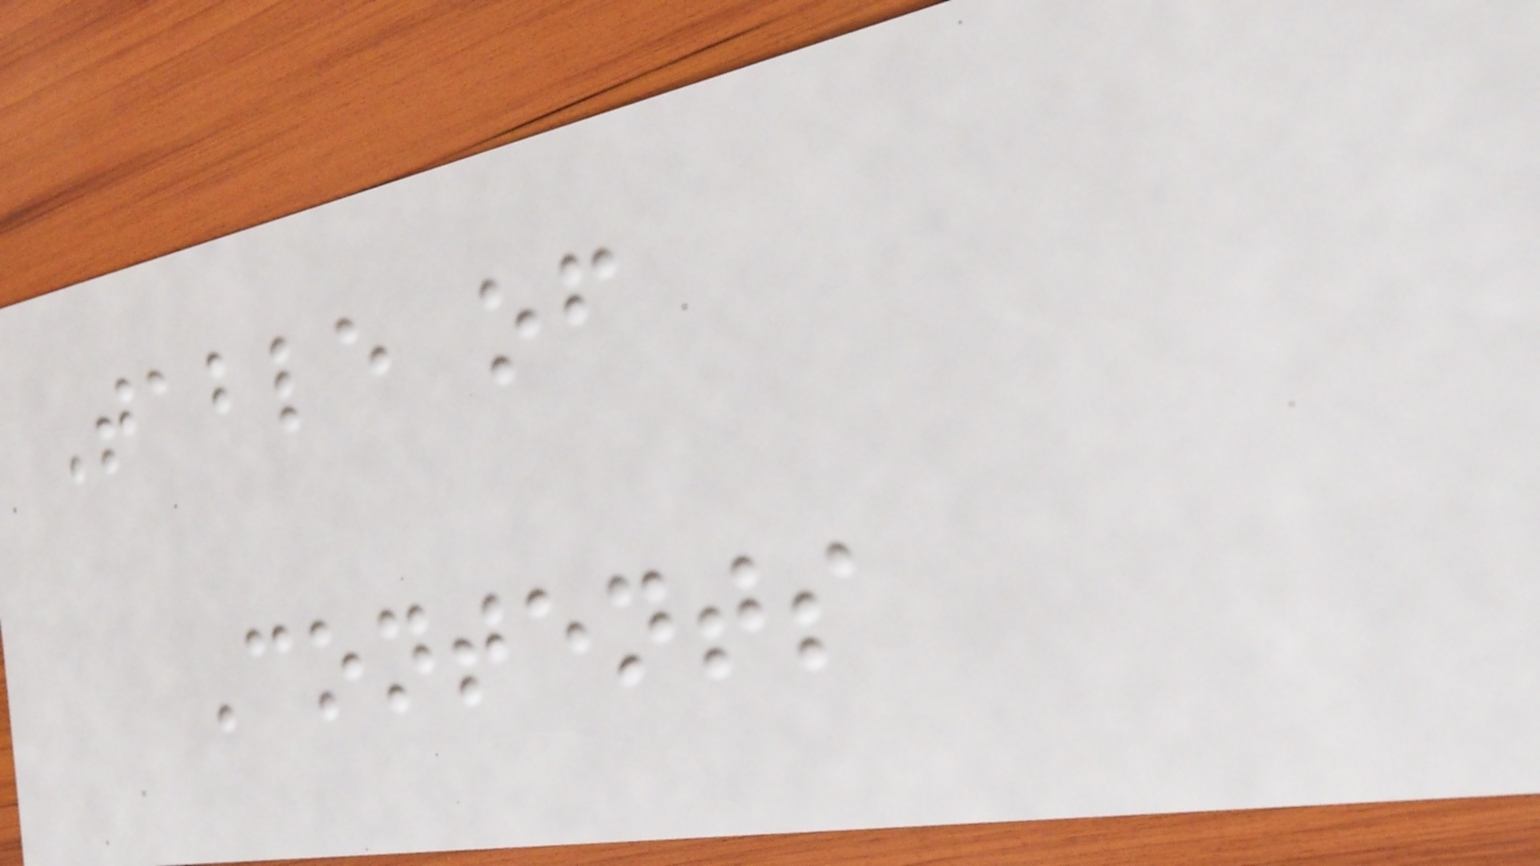Table of
Contents
